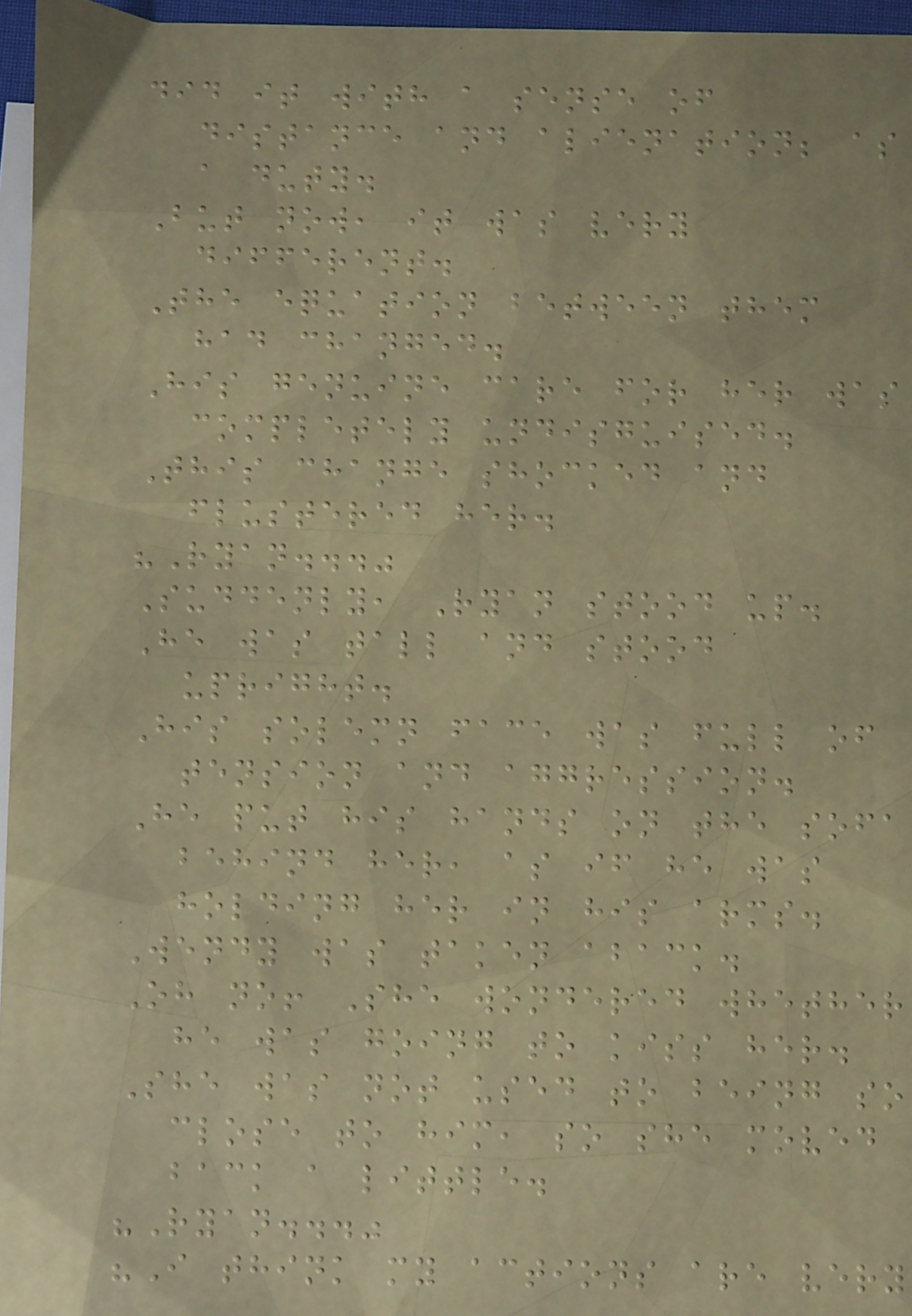did it with a sense of
distance and alienation; as
a duty.
But now, it was very
different.
The equation between them
had changed.
His genuine care for her was
completely undisguised.
This change shocked and
flustered her.
"Ryan..."
Suddenly, Ryan stood up.
He was tall and stood
upright.
His solemn face was full of
tension and aggression.
He put his hands on the sofa
behind her, as if he was
holding her in his arms.
Wendy was taken aback.
Oh no! She wondered whether
he was going to kiss her.
She was not used to being so
close to him, so she moved
back a little.
"Ryan..."
"I think my actions are very
